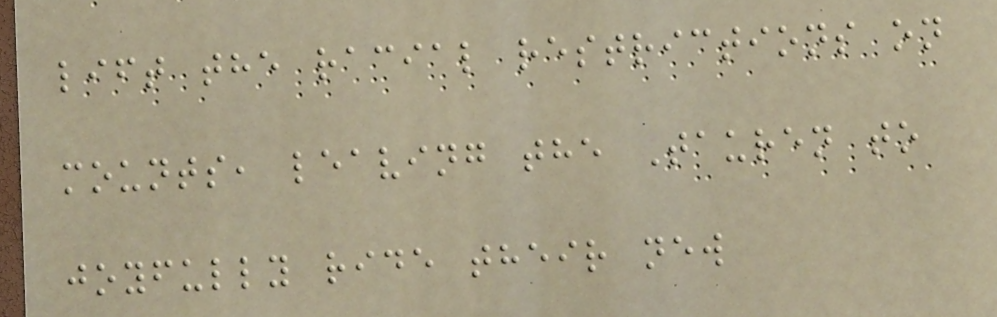lift the racial restrictions on
mounts, leaving the Tauren to
joyfully ride their new
